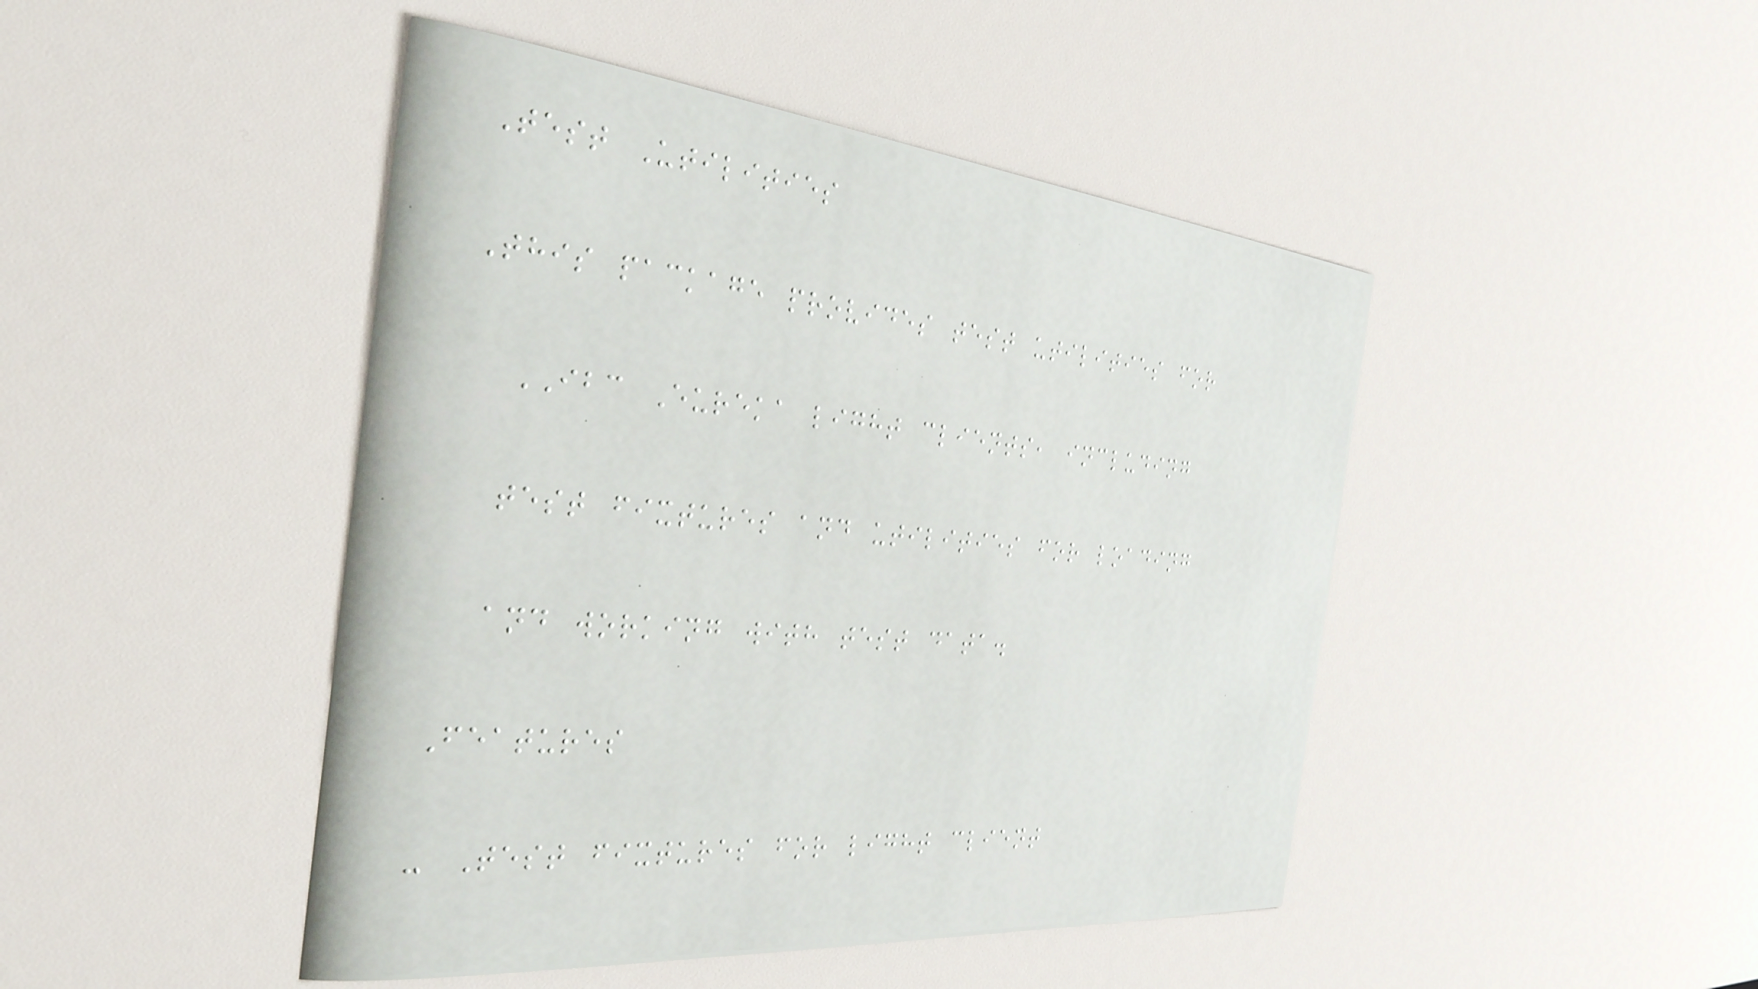Test Utilities
This package provides test utilities for
IBC Eureka light clients, including
test fixtures and utilities for loading
and working with test data.
Features
- Test fixtures for light client
